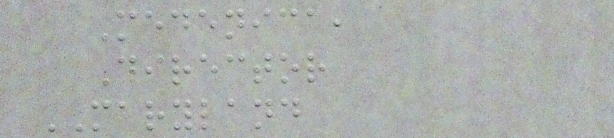Medenica,
Director
MARYLAND
